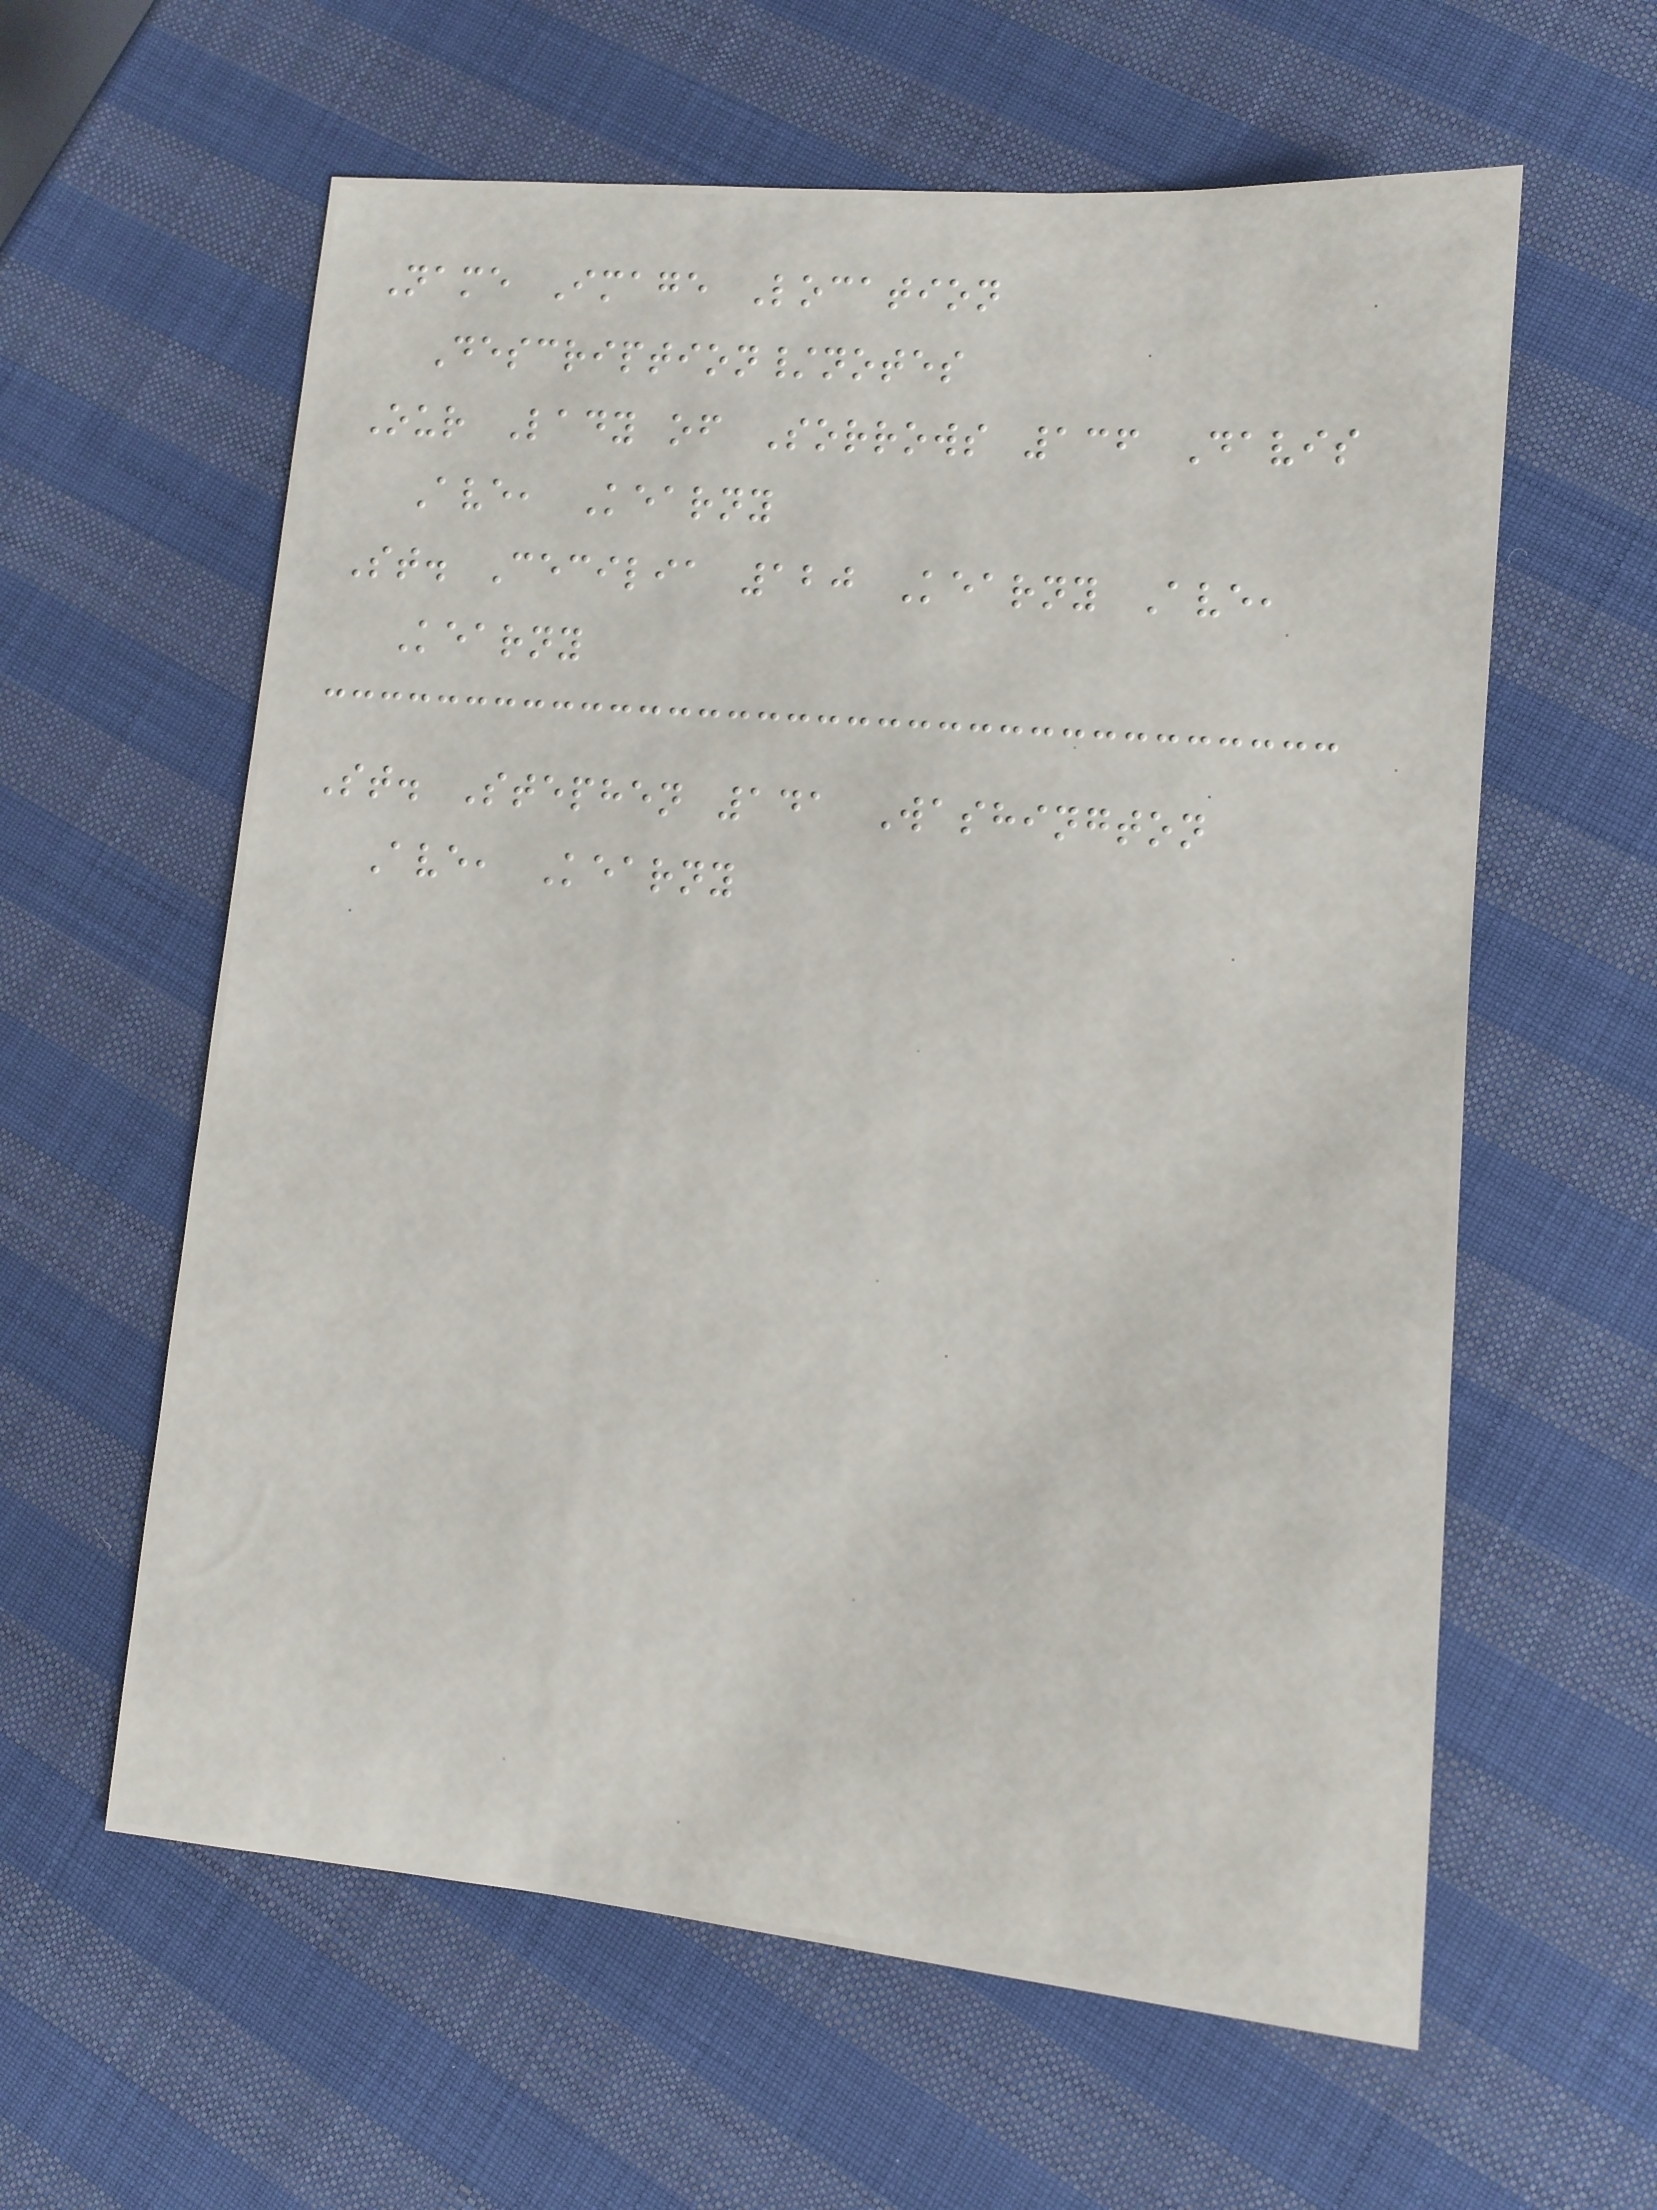Name Image Location
Description/notes
Our Lady of Sorrows 136 Davis
Ave, Kearny
St. Cecilia 120 Kearny Ave,
Kearny
St. Stephen 141 Washington
Ave, Kearny
